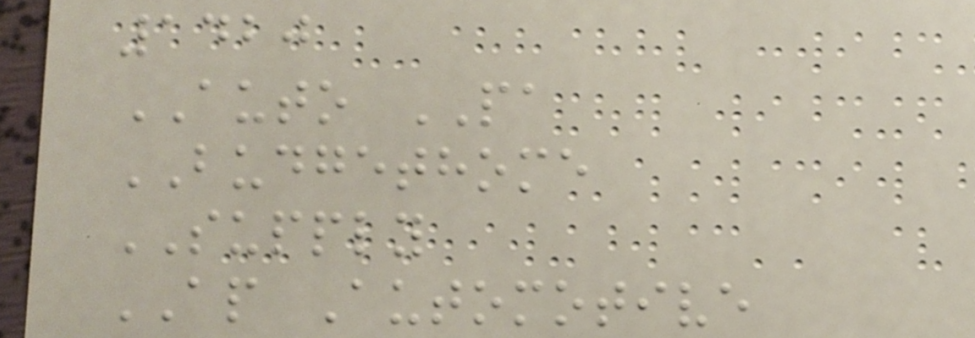1420
AUTO PA
BUDGETHOME
SUPPLY
AP Automotive
